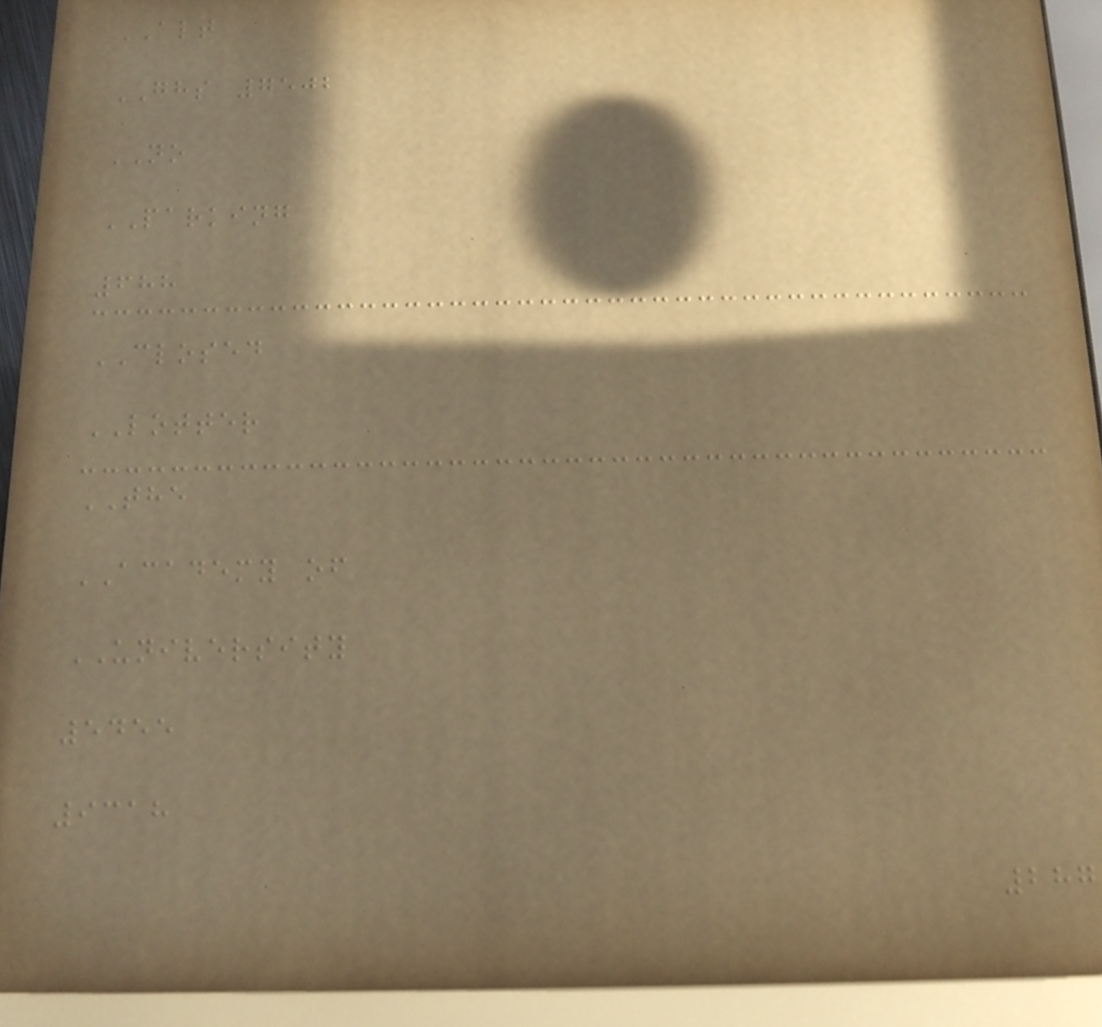ALT
GHS 7502
NO
PARKING
688
CLOSED
LOTTER
THE
ACADEMY of
UNIVERSITY
5455
9318
287
